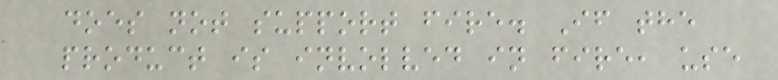does not support fire. If the
product is involved in fire, use
